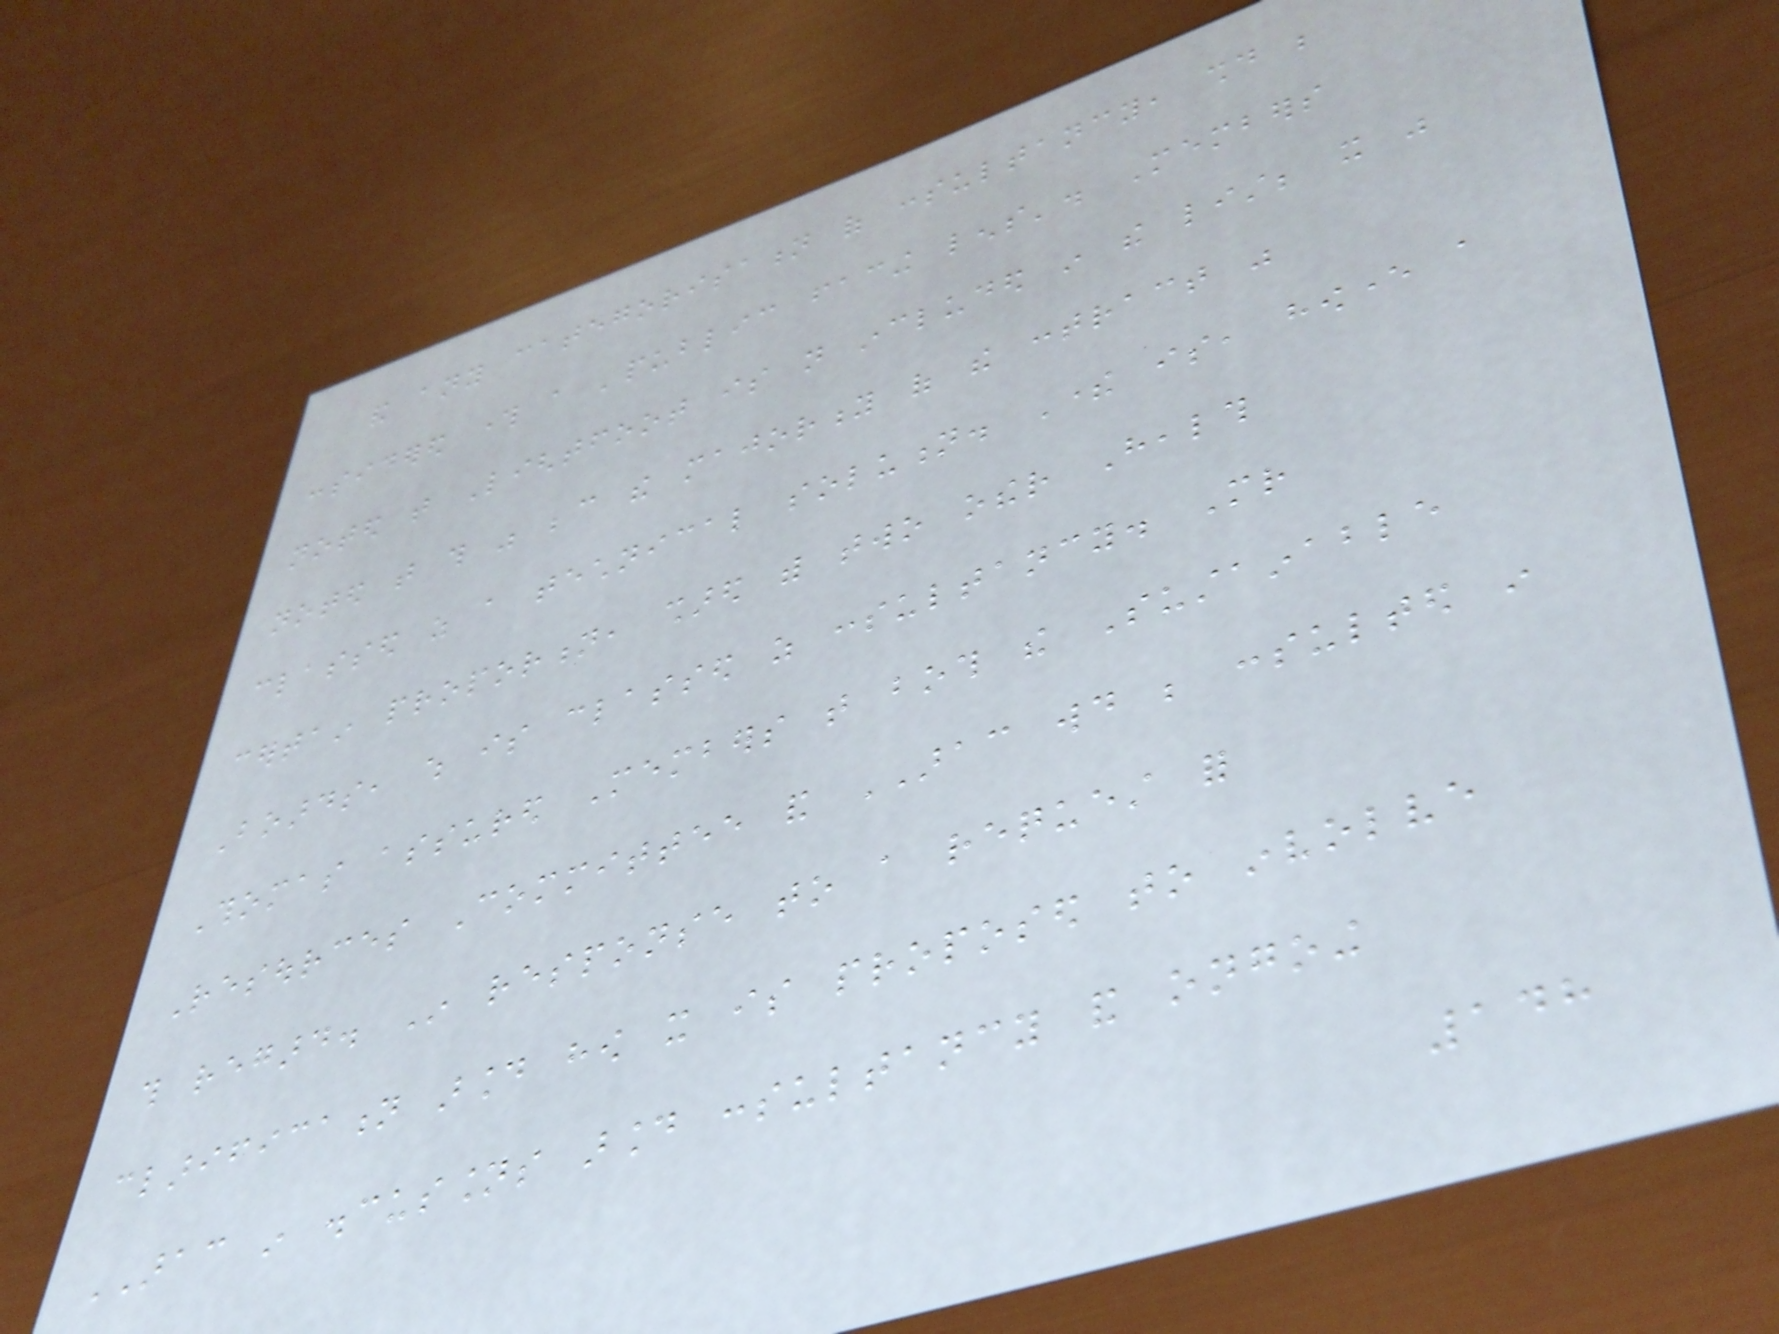and any categorisation of consultancy, should be
considered through a 'public facing lens'. Members
noted that Lightfoot is not included in the list; it was
noted that this was because the majority of the contract was
classed as a technical solution. There is, however a
certain proportion, shared with two other Health
Boards, which is classed as consultancy. Mr
Thomas assured Members that both the Sustainable
Resources Committee and ARAC would be consulted in
this regard. In response to a request for
clarification around how it is proposed to involve
ARAC in discussions around consultancy and ongoing
148
